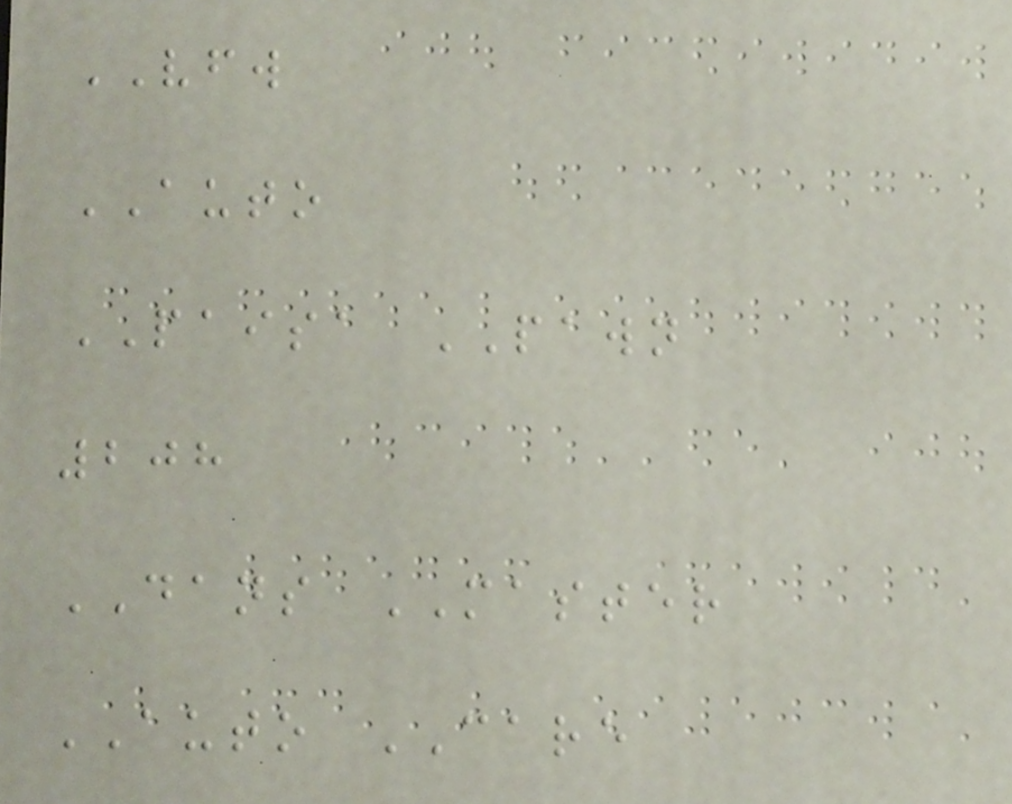VFW
AUTO
PAISA PAWN
208
DANS MASTER
AUTO CARE
